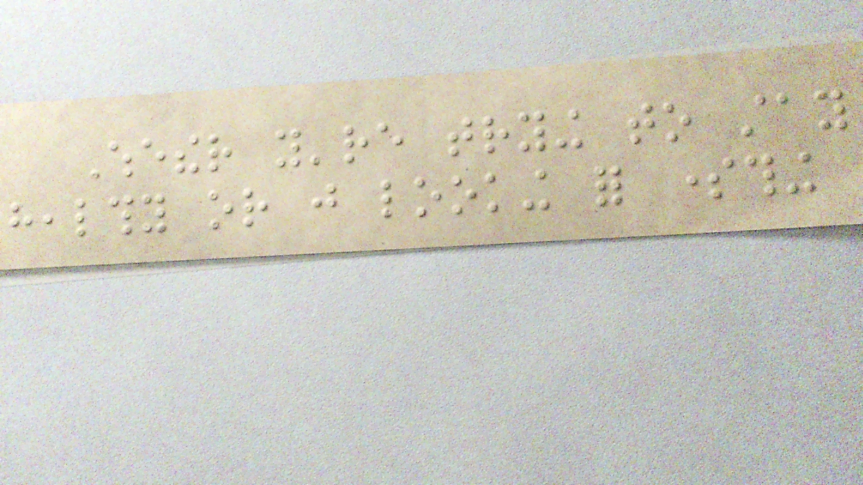Whether you're trying to stay
healthy or just looking for something
